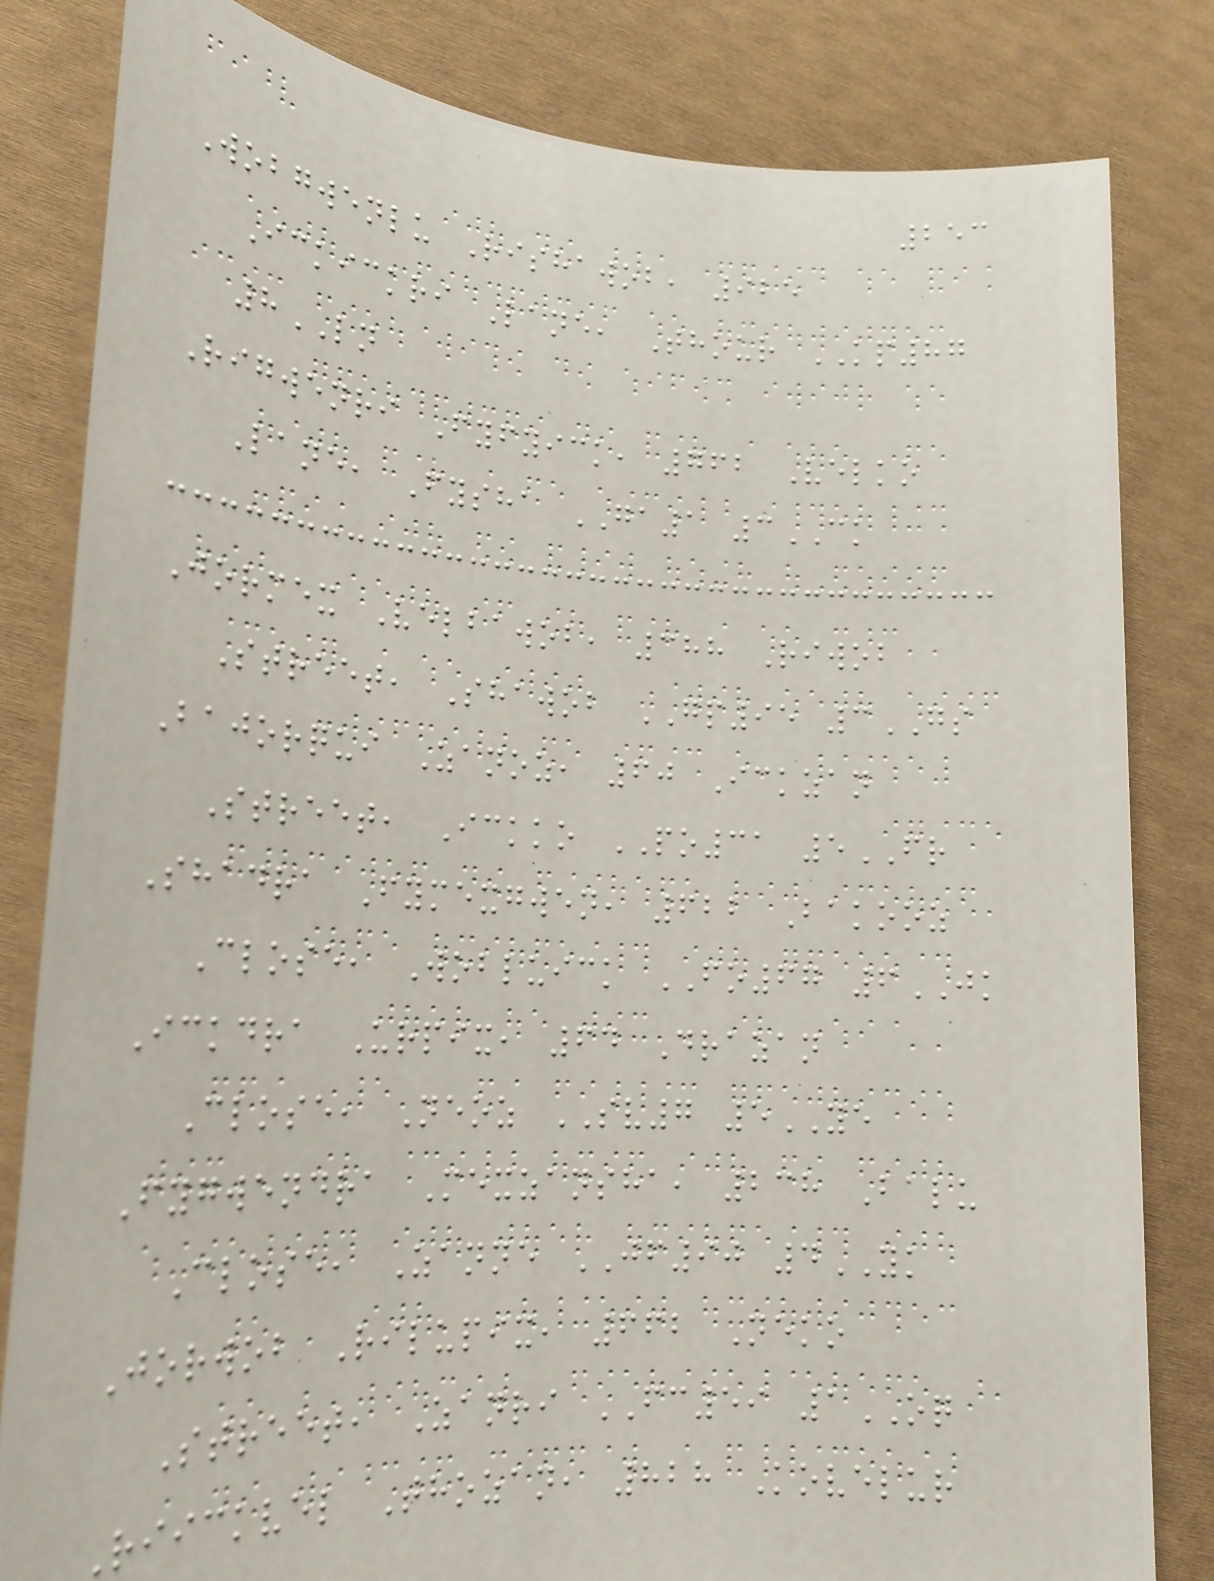253
Wobgwenlu Rishawob, 925
Ickickri Lane, Thour KP87
8LN
Rigwenri Fyfyick, 762 Velko
Lane, Fysha GA1 3CK
Jormex Velbawob, 388 Riwob
Street, Shawob GP95 3GS
Bajorqui Zanoz, 60 Ickzan
Street, Ickko PO31 5FR
Shadra Fymexgwen, 622 Bakooz
Close, Wobluick FO67 6JK
Ickdra Urpix, 64 Drazan
Close, Neoz SV7 5YE
Fygwendra Mexzansha, 238 Balu
Close, Zanne JF90 4YK
Jorwob Rilupix, 662 Neko
Street, Zanri FC59 1OQ
Riickvel Thozan, 828 Kovelur
